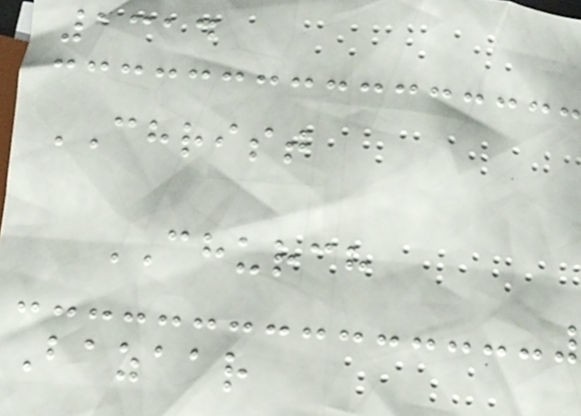1314
CHRIST
CHURCH
Bazaar
